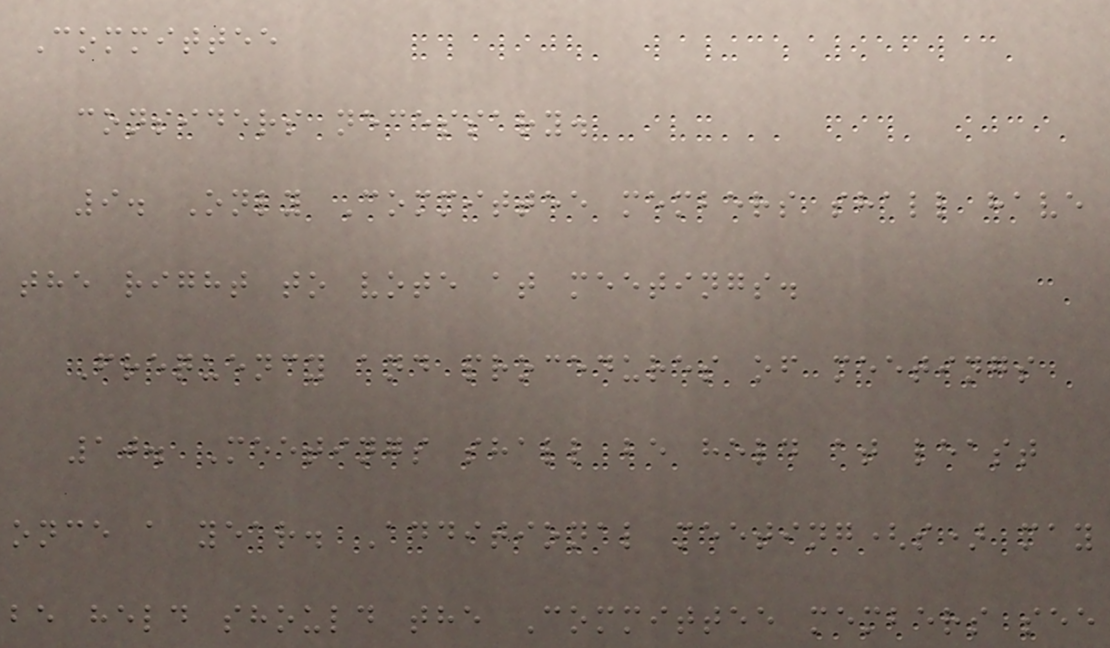Committee
considers necessary.
9. Only Committee members shall have
the right to vote at meetings.
Frequency and procedures of meetings
10. Meetings shall be held at least
once a year. Additional meeting(s) may
be held should the Committee members see
